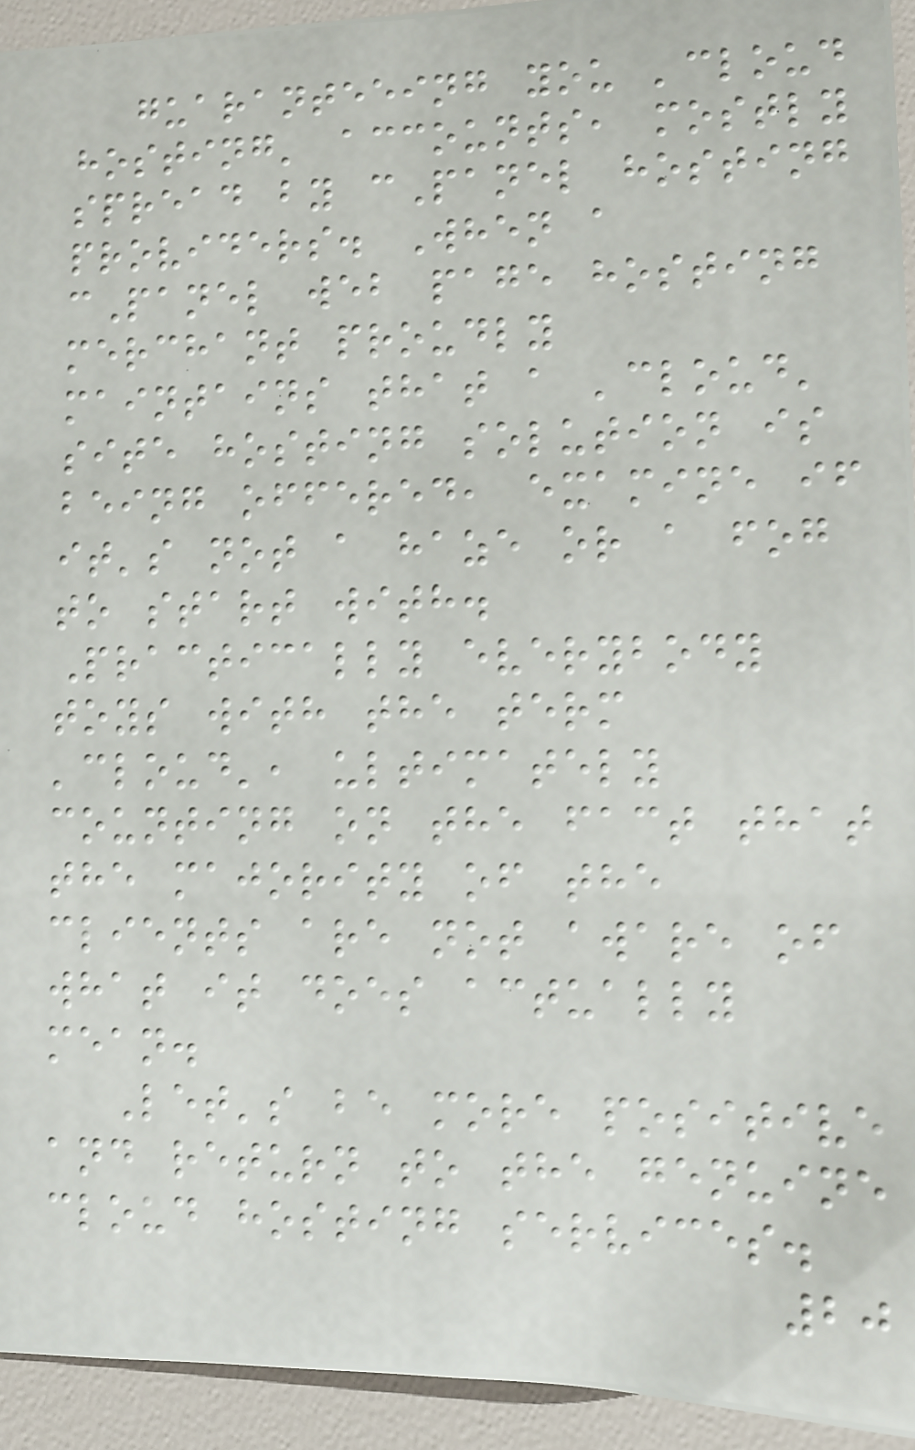guaranteeing you 'cloud
hosting' accounts, mostly
spread by cPanel hosting
providers. When a
cPanel web page hosting
merchant proudly
maintains that a 'cloud'
site hosting solution is
being offered, examine if
it's not a haze or a fog
to start with.
Practically everybody
toys with the term
'cloud', ultimately
counting on the fact that
the majority of the
clients are not aware of
what it does actually
mean.
Let's be more positive
and return to the genuine
cloud hosting services.
20
